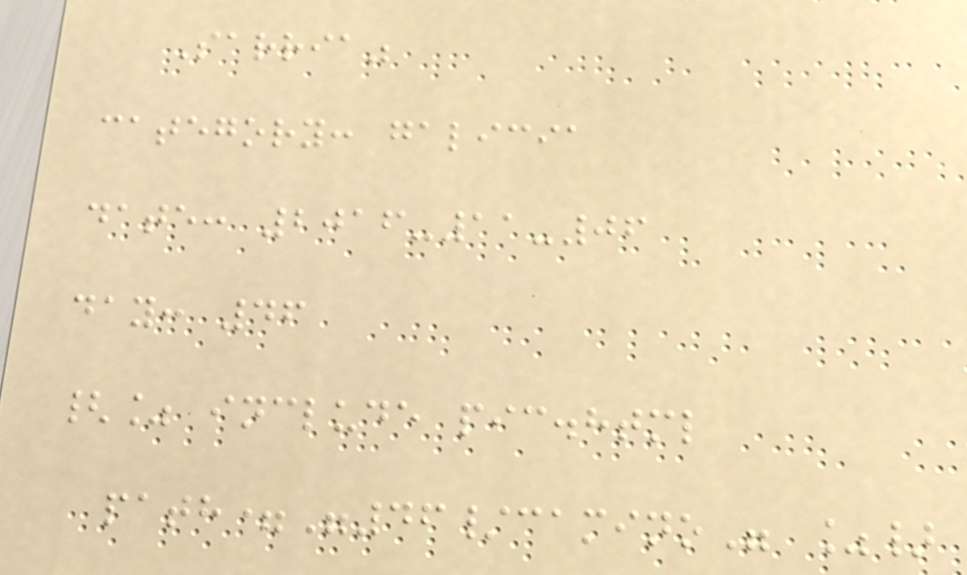Sarria"
category: galicia
date: 2016-11-06
day: 46
{% include pic.html
path="46/camino" %}
